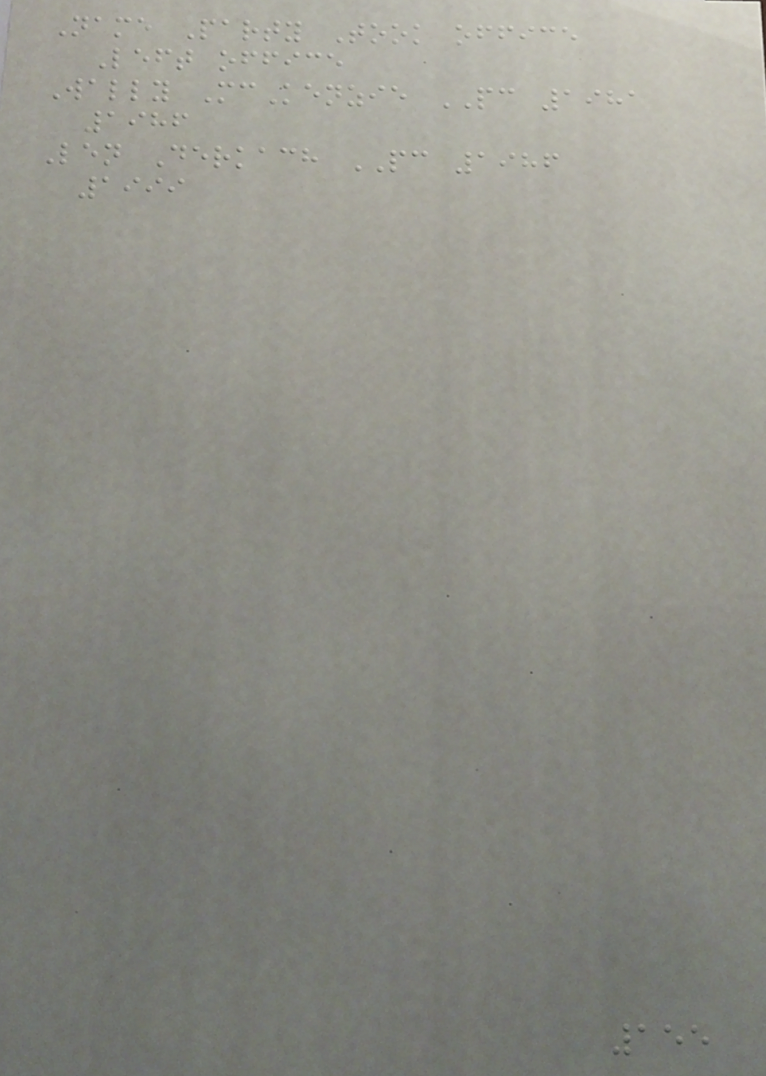Name Party Took office
Left office
Wally McKenzie PC 1981
1986
Len Derkach PC 1986
1999
155
